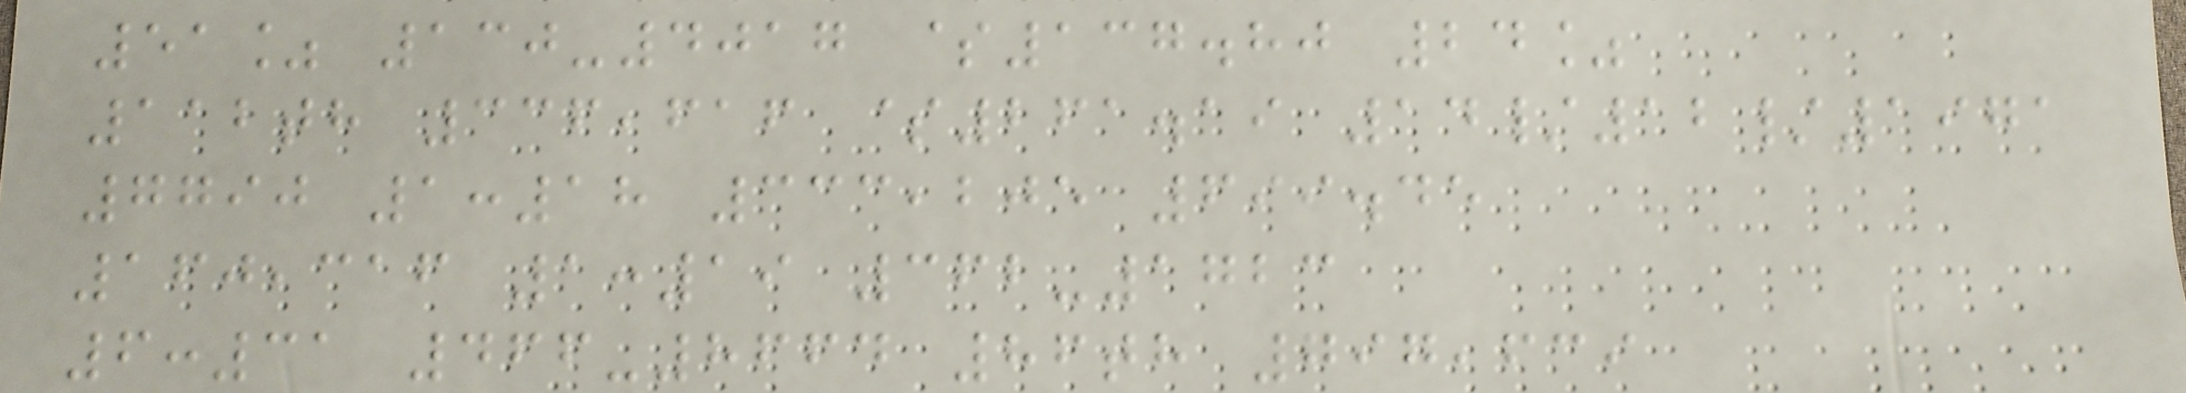51% 130-4017 $137.80 24%
112th 336,616 $261.19 14/12/1971
7790 1:18 333,205 699.45
160,316 1:19 362-1723
6:31 466-8664 86th 797,639
